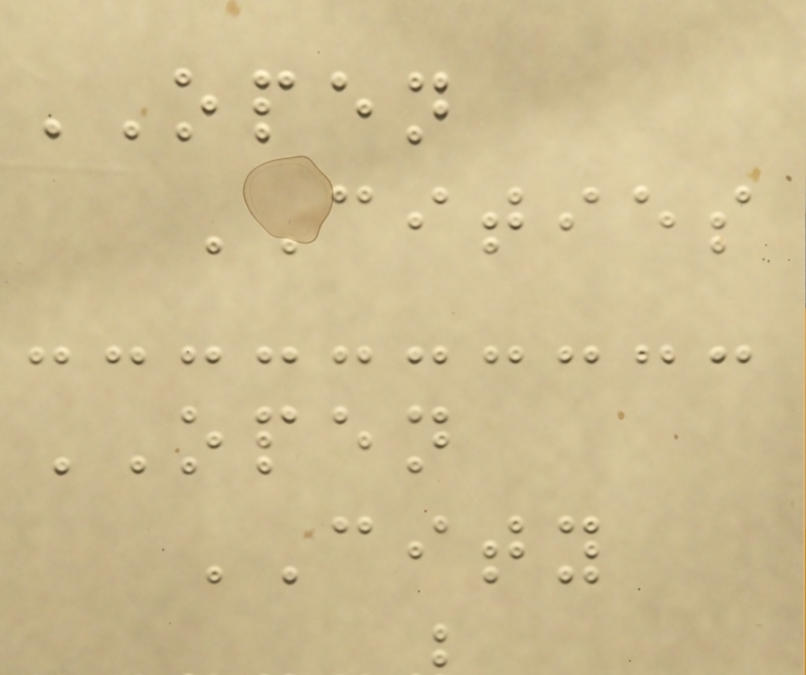OPEN
CITIES
OPEN
CITY
